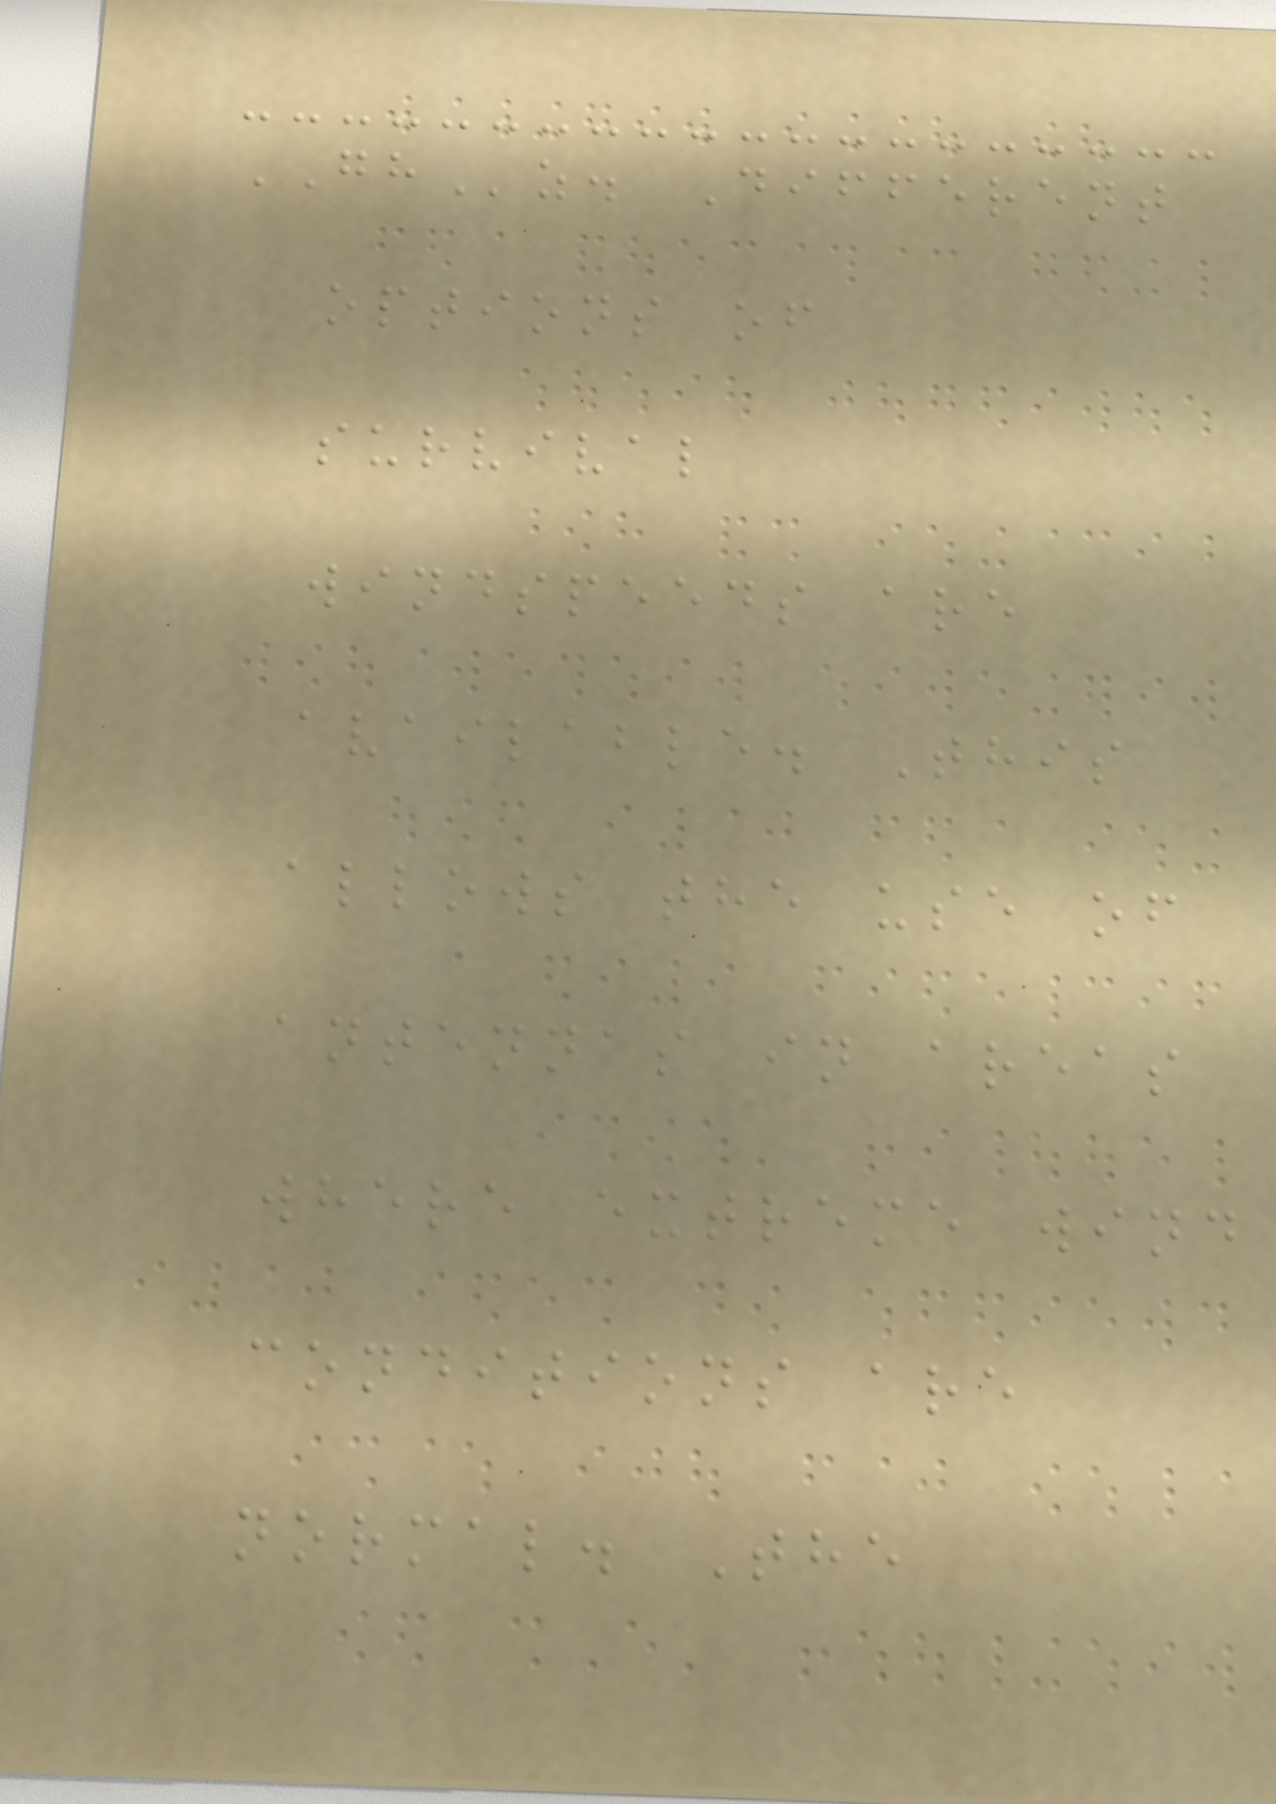GHz. Different
options of
survival
windspeeds are
available. This
allows the use of
antennas in areas
where extreme wind
conditions are
normal. The
